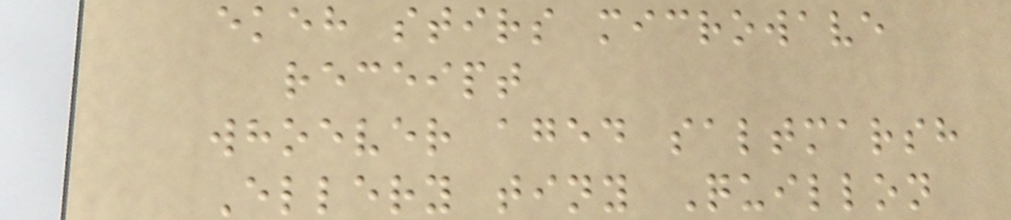ekeh stirs microwave
receipt
whoever aged saltmarsh
Ellery tiny Quillon
